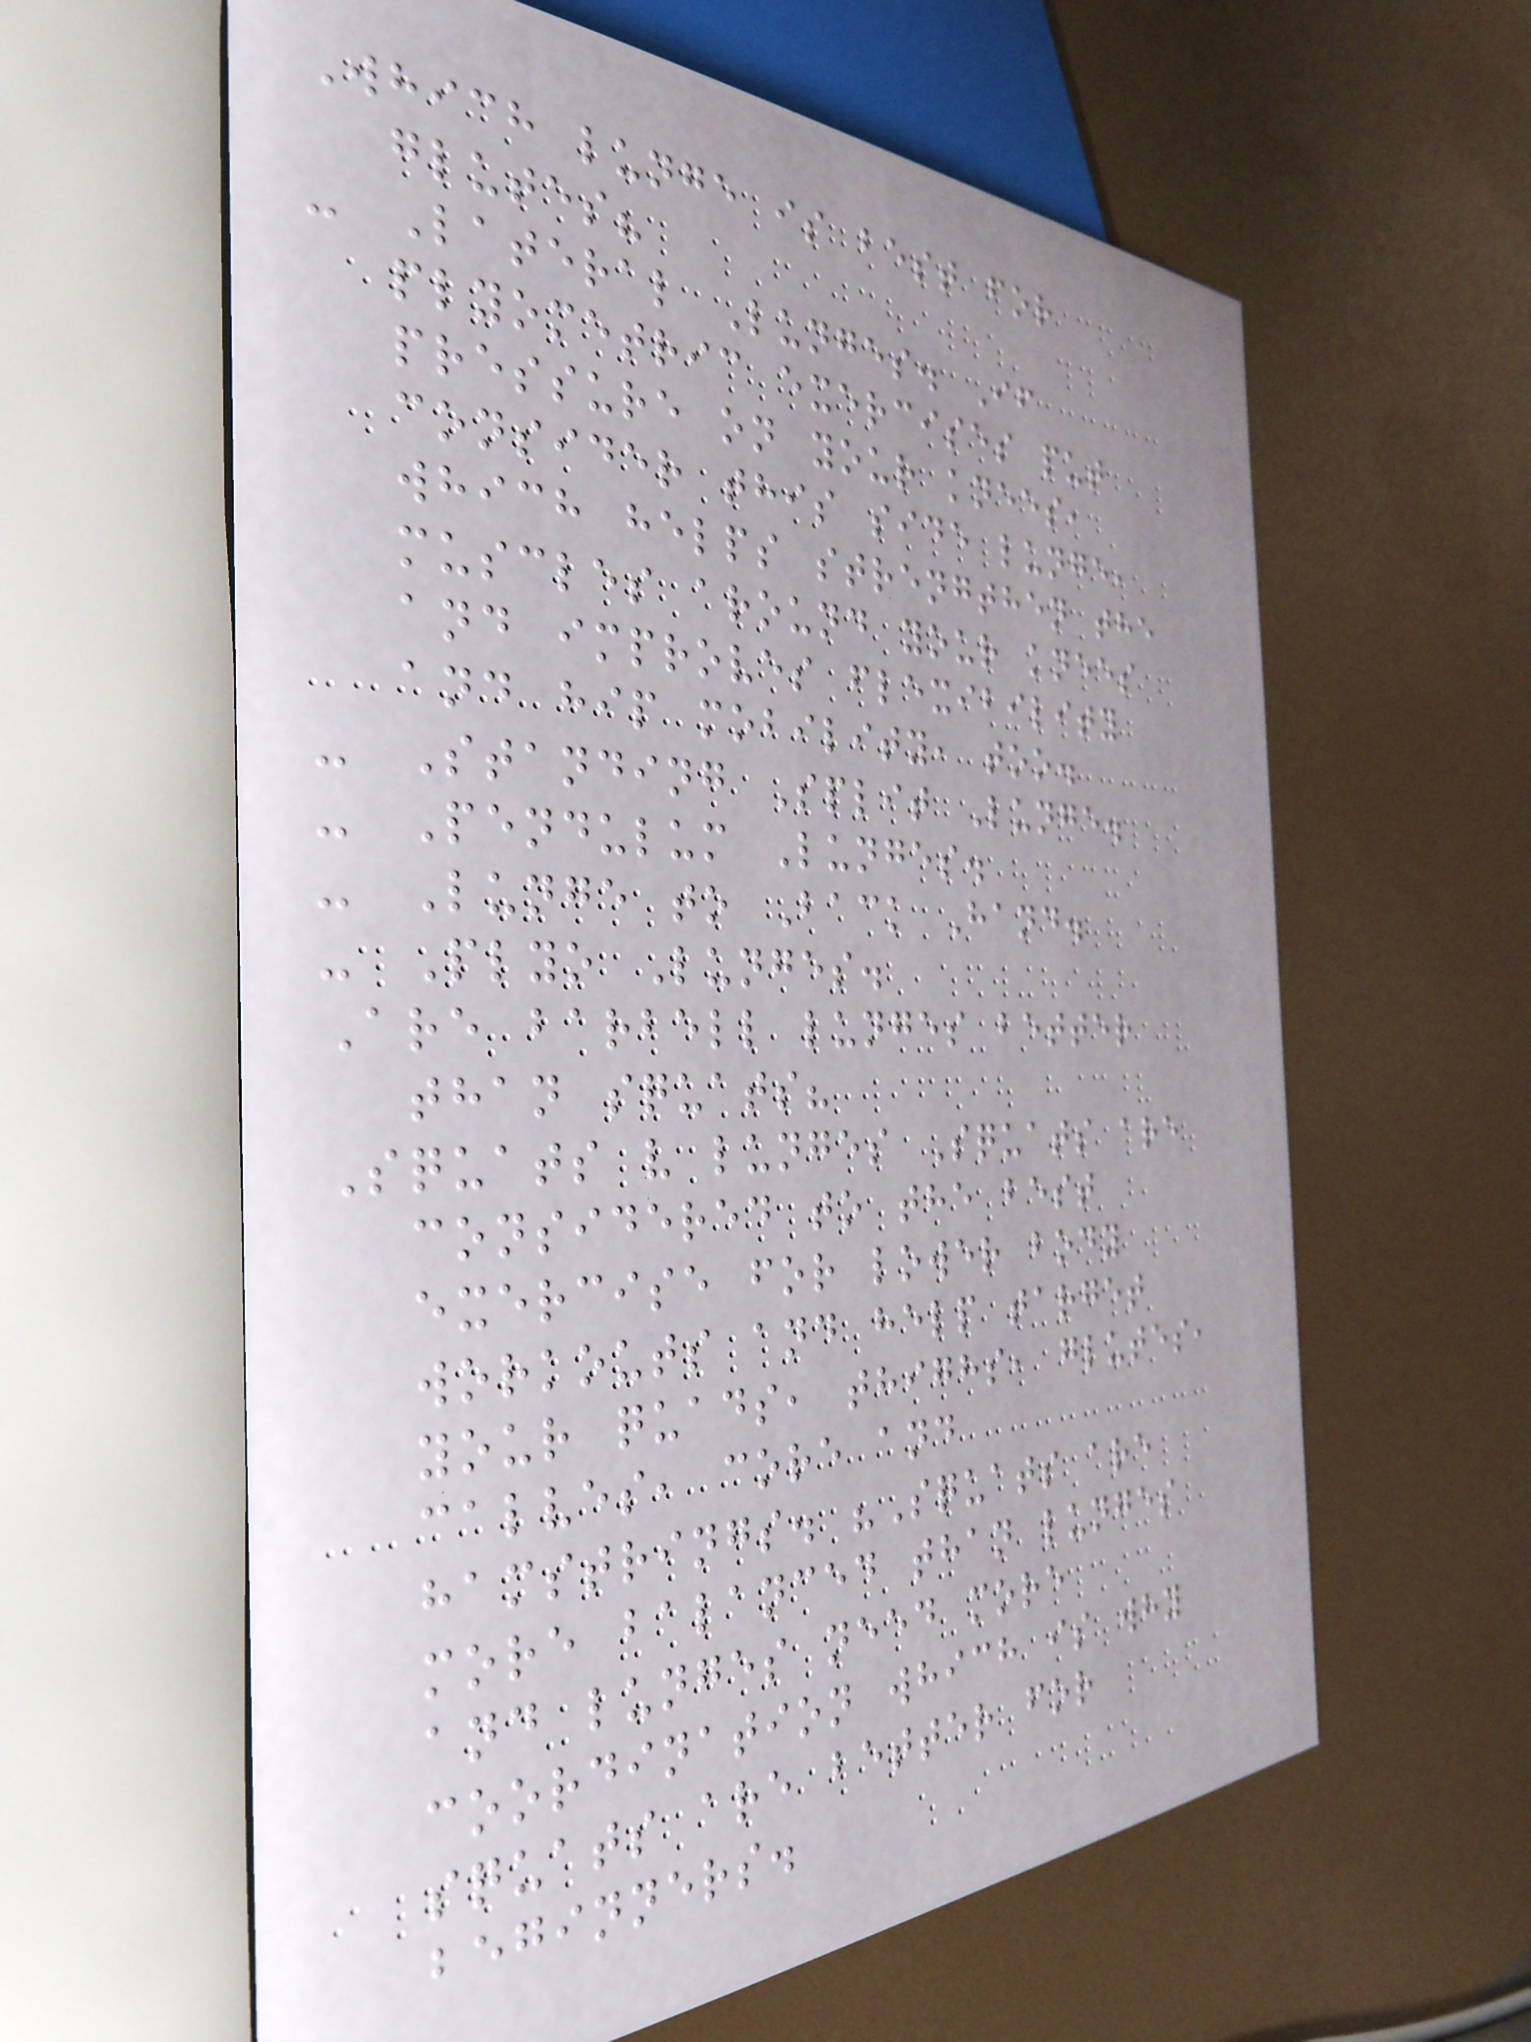Which lunge is best for
glutes?
- Lateral Lunges. If
plyometric exercises put
pressure on your knees,
consider this side lunge,
which helps strengthen the
muscles around your knees
and improves flexibility
and hip mobility, too.
- Standing Split Lunge.
- Pendulum Lunges.
- Lunge to Back Hand.
- Plyo Lunges.
Are barbell lunges better
than squats?
Squats v lunges Squats are
considered to the best
exercise for lower body
workouts and help target
your quads, thighs, glutes,
calves, core and
hamstrings. "Squats are
more balanced than lunges
and lunges need more
coordination which is why
squats are better for
beginners.
